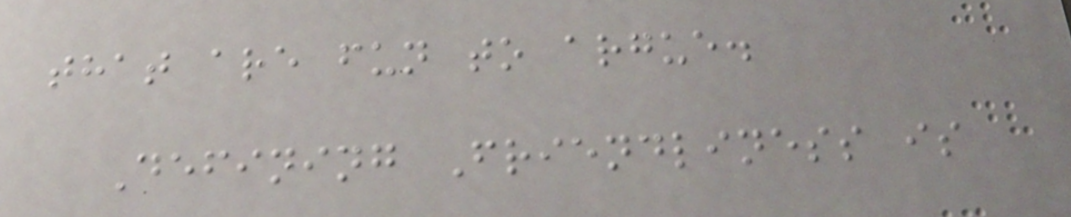that are fun to argue.
Defining Friendliness is
